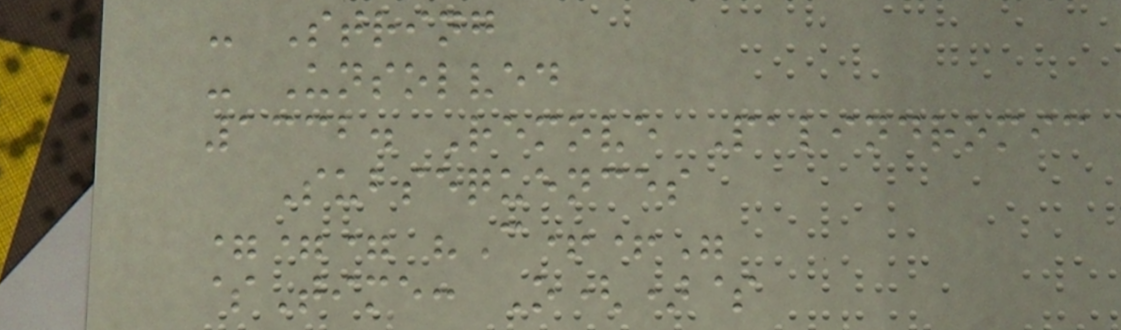- String
- Unsolved
1332. Remove Palindromic
Subsequences
=== "C++"
$Time: O()$
